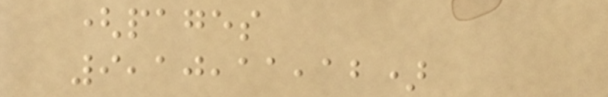(pages
9,10,11,12)
